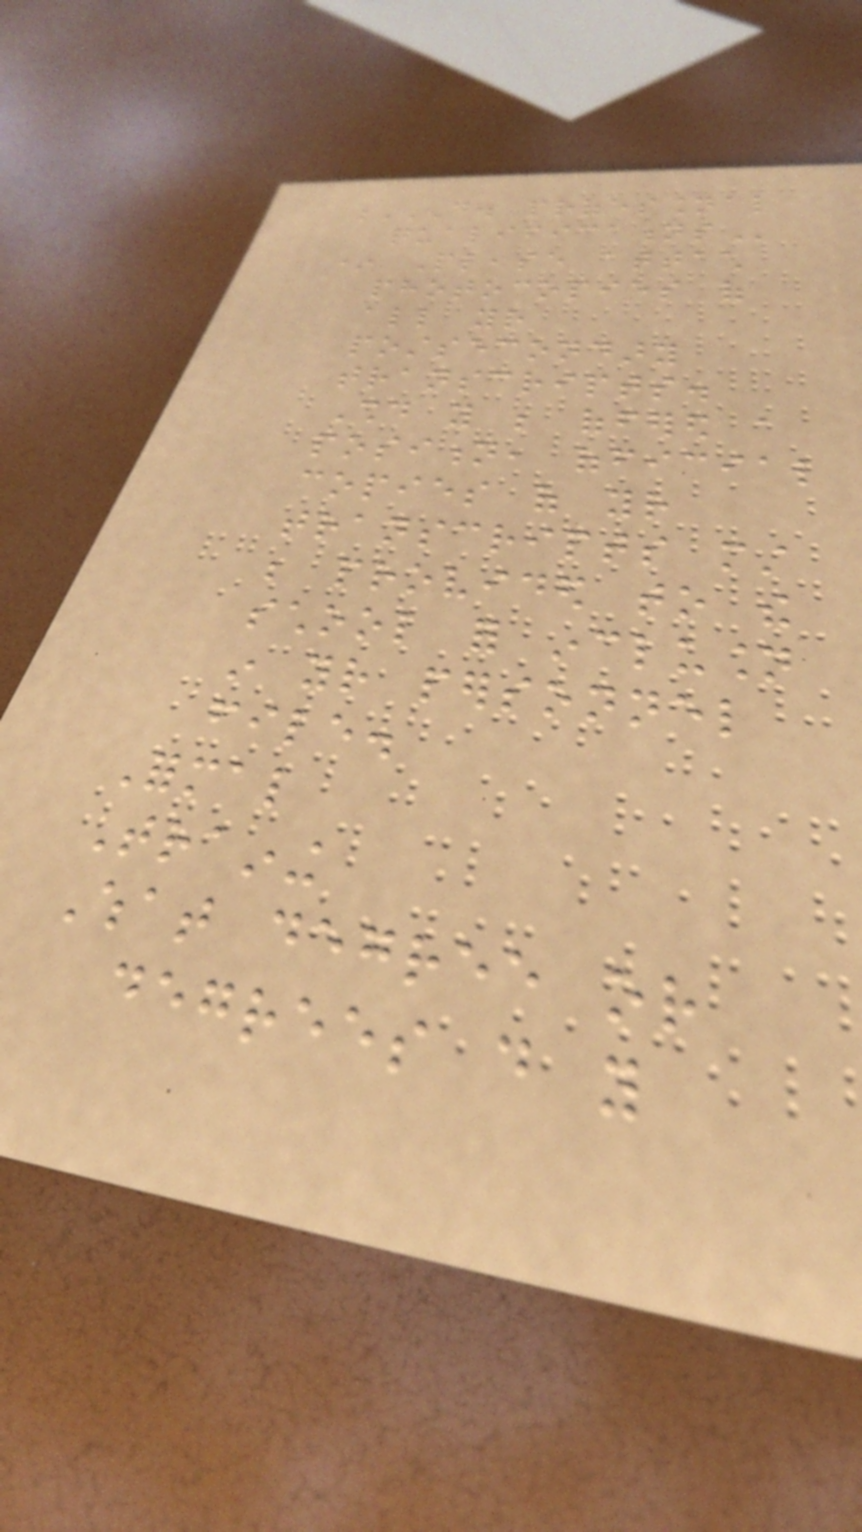D. PROFESSIONAL
QUALIFICATIONS
* Please attach
photocopies of
all your
postsecondary
transcripts.
Should you be offered a
position, official
copies of your
transcripts must
be provided to the
school for inclusion
in your personnel
file.
Formal
Training
What degree or
degrees do you
